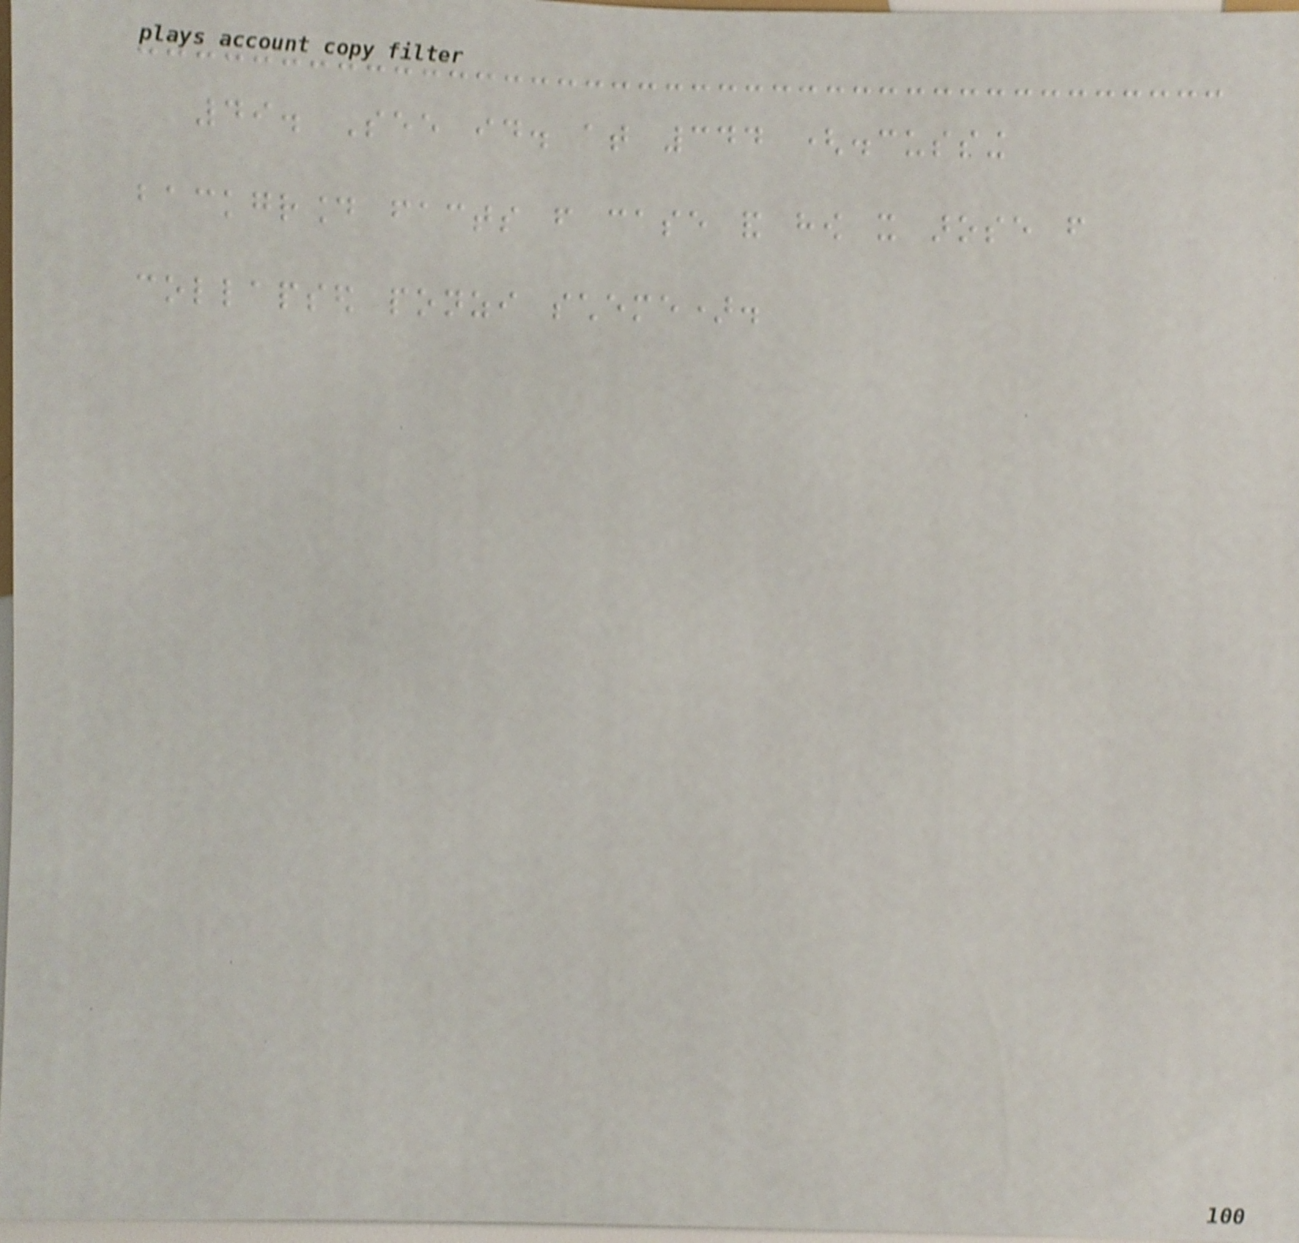49. See id. at 344 (discussing
background facts from case and how it arose from
collapsed ponzi scheme).
